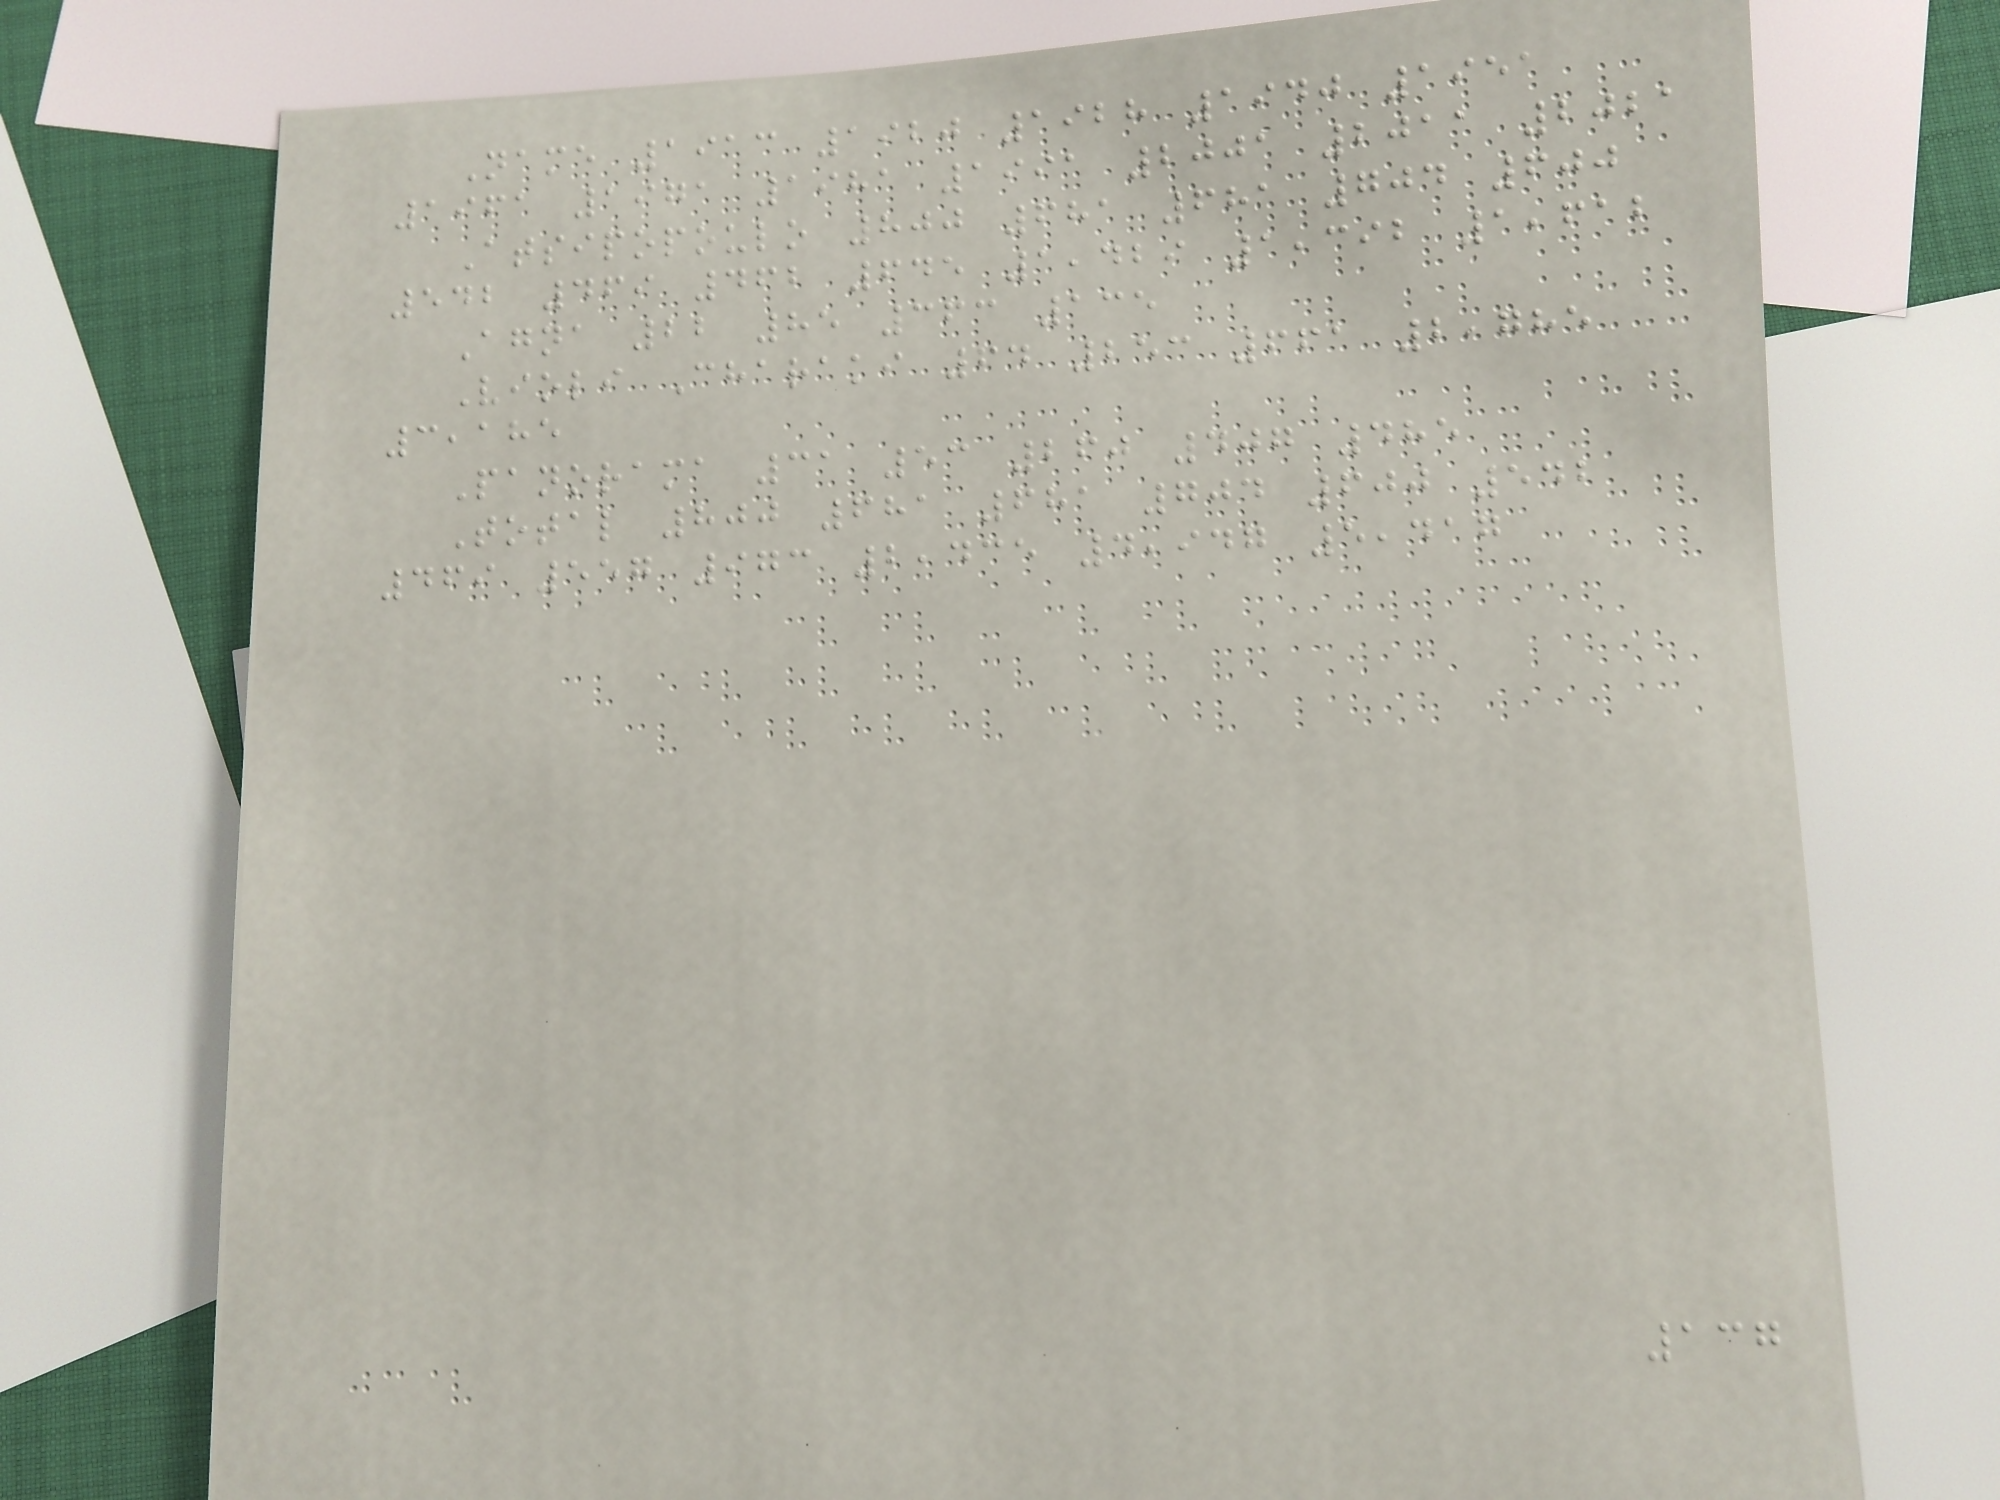Name 1913 1920 1928 1940 1951
1961 1971 1981 1991 2001 2011 2021
Atsipopoulo 800 681 681 704 600
542 469 462 645 1,429 1,392 1,612
Agna 22 85 363 135
Violi Charaki 64 253 661 2,785
3,185
Panorama 31 53 260 407 485
Total 800 681 681 704 600 542
469 557 973 2,435 4,947 5,417
137
